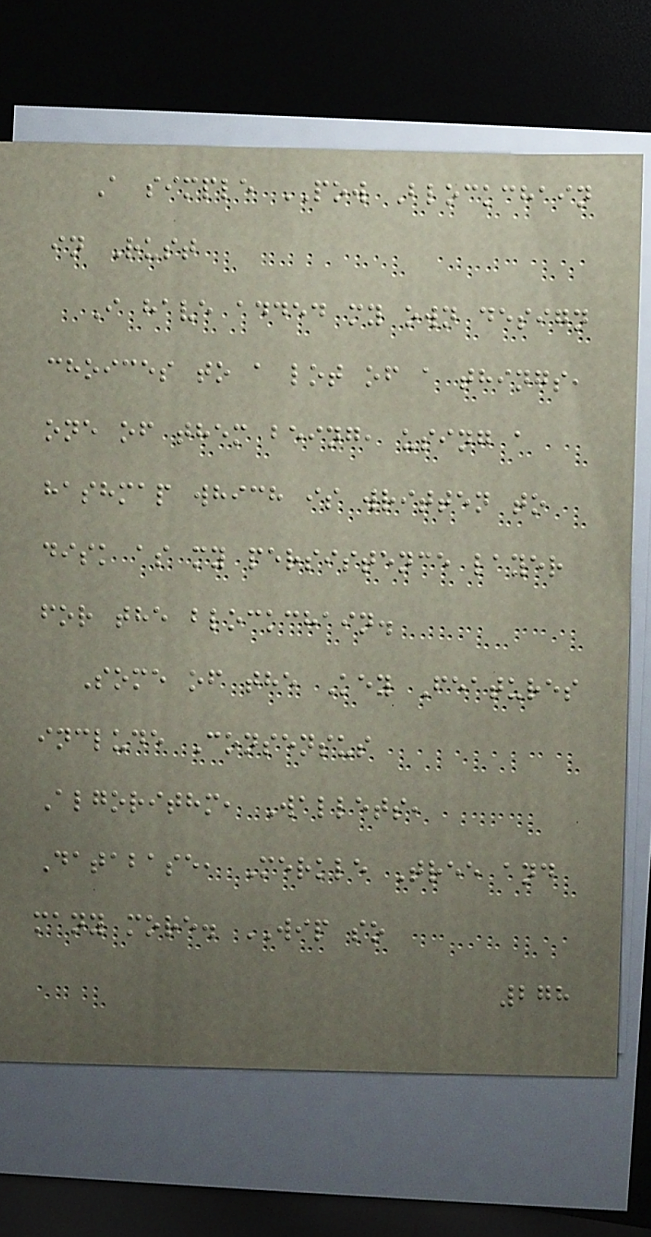A simple POW Blockchain
in Rust
I have added my own design
choices to a lot of a things,
one of them being, using a
hashmap which is written to
disk as my persistence layer
for the blockchain.
Some of the Key Features
include Consensus
Algorithm, Wallets,
Database, Merkle Tree and
many more. WIP so
278
